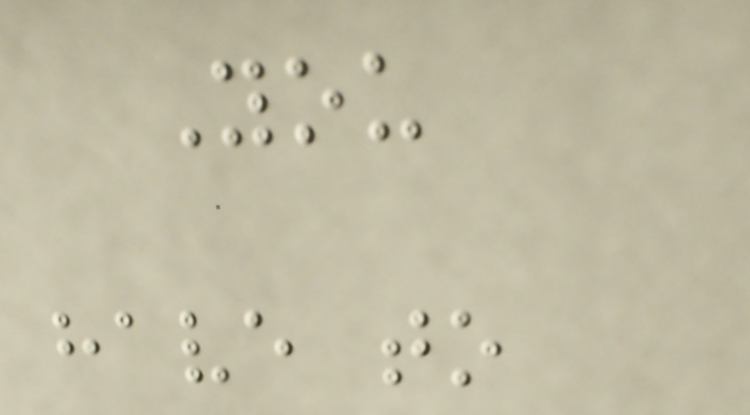You
have to
